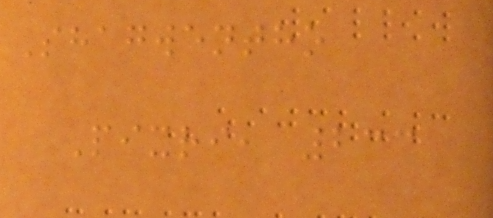Shagwentho
Pixri, 233
